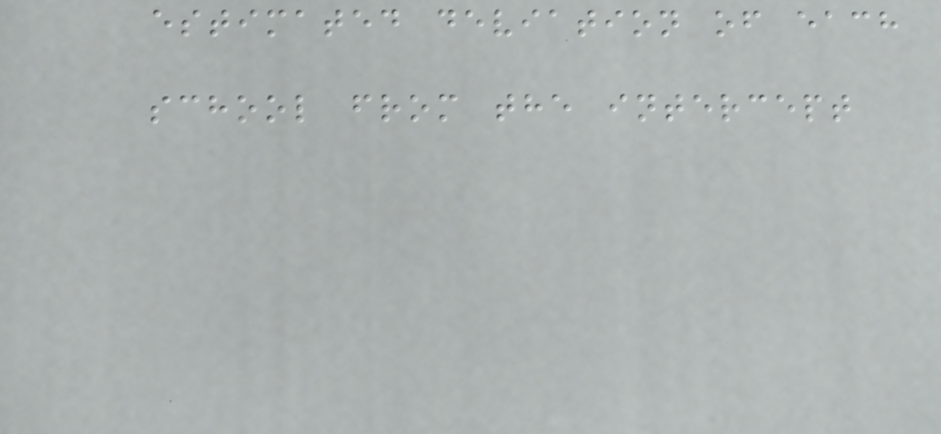estimated deviation of each
school from the intercept
